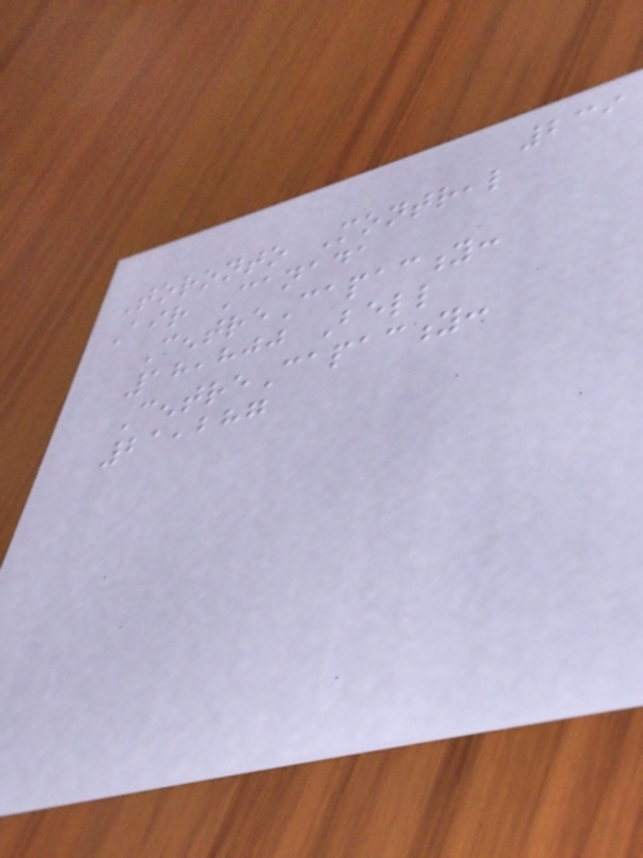239
Toronto Montreal
Air Canada
CentreCapacity:
18,800 Bell
CentreCapacity:
21,287
